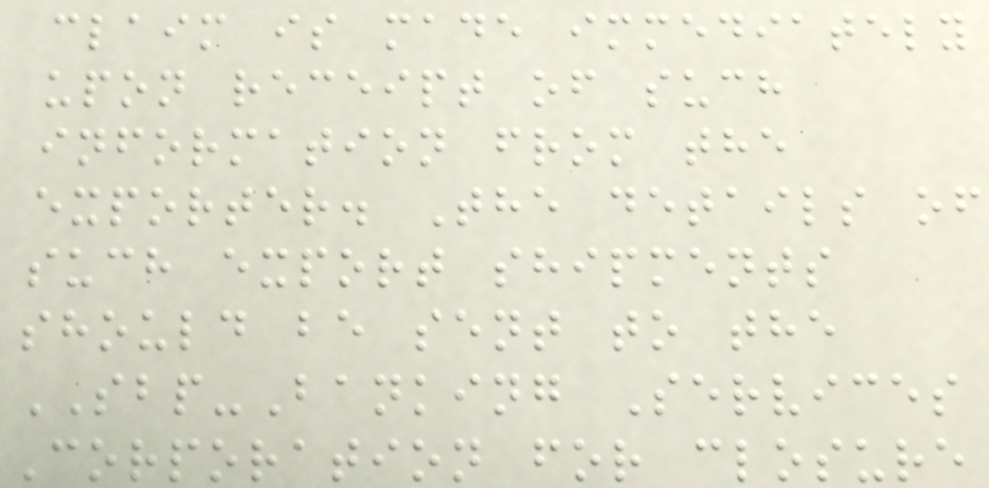claim is made immediately
upon receipt of such
information from the
exporter. The details of
such export shipments
should be sent to the
SBP-Banking Services
Corporation for closure
